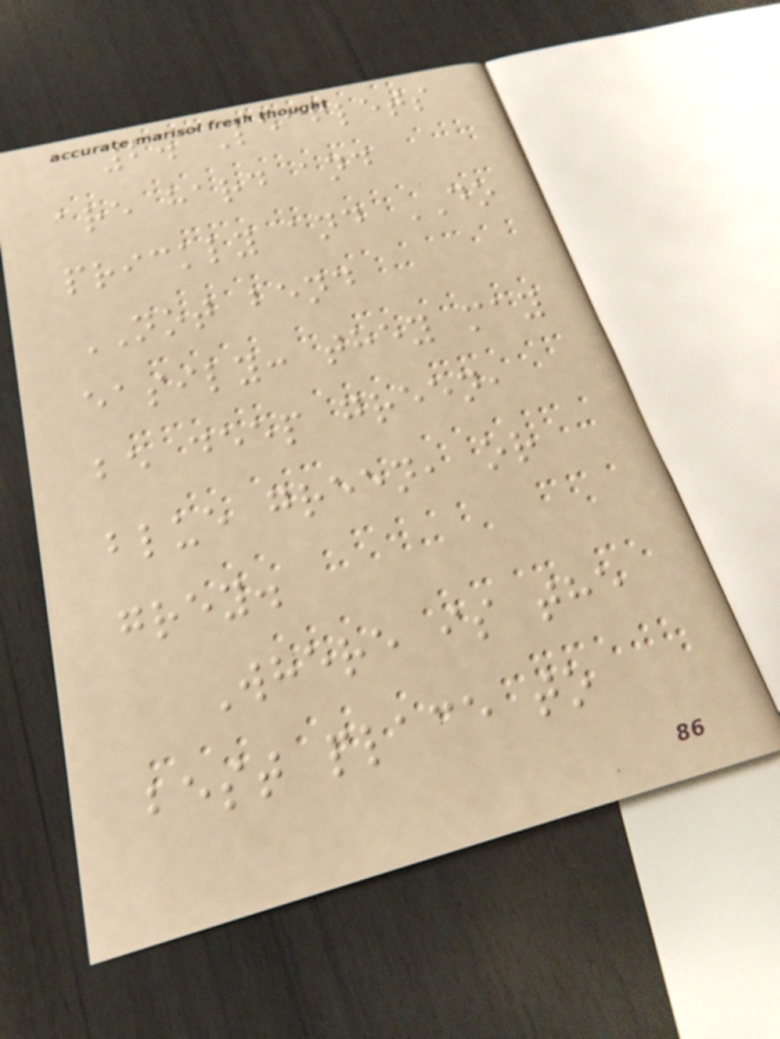2. Leaflets
are hard and
prickly and DO
NOT bend
easily: they may
be deep green,
blue green, or
grey.
Where is the
best place to
